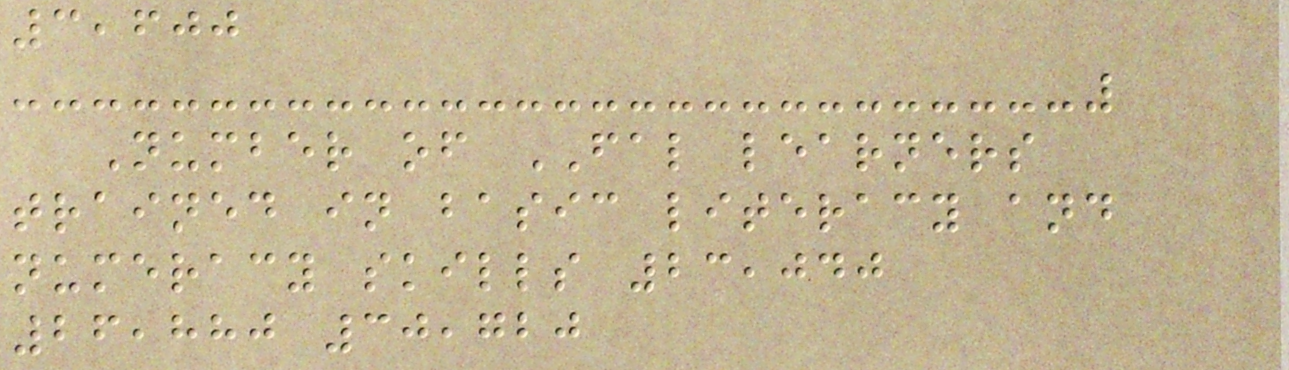3,600
Number of FAL learners
trained in basic literacy and
numeracy skills 23,040
26,880 30,720
